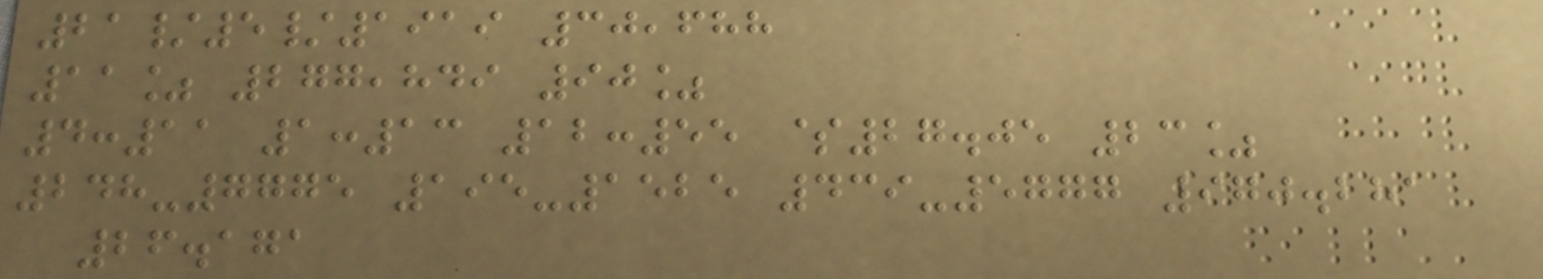21/5/1919 30,688
11% 277,849 90%
4:11 1:13 12:55 $27.05 23%
248-7775 195-1525 439-5777 970.281
26.171
